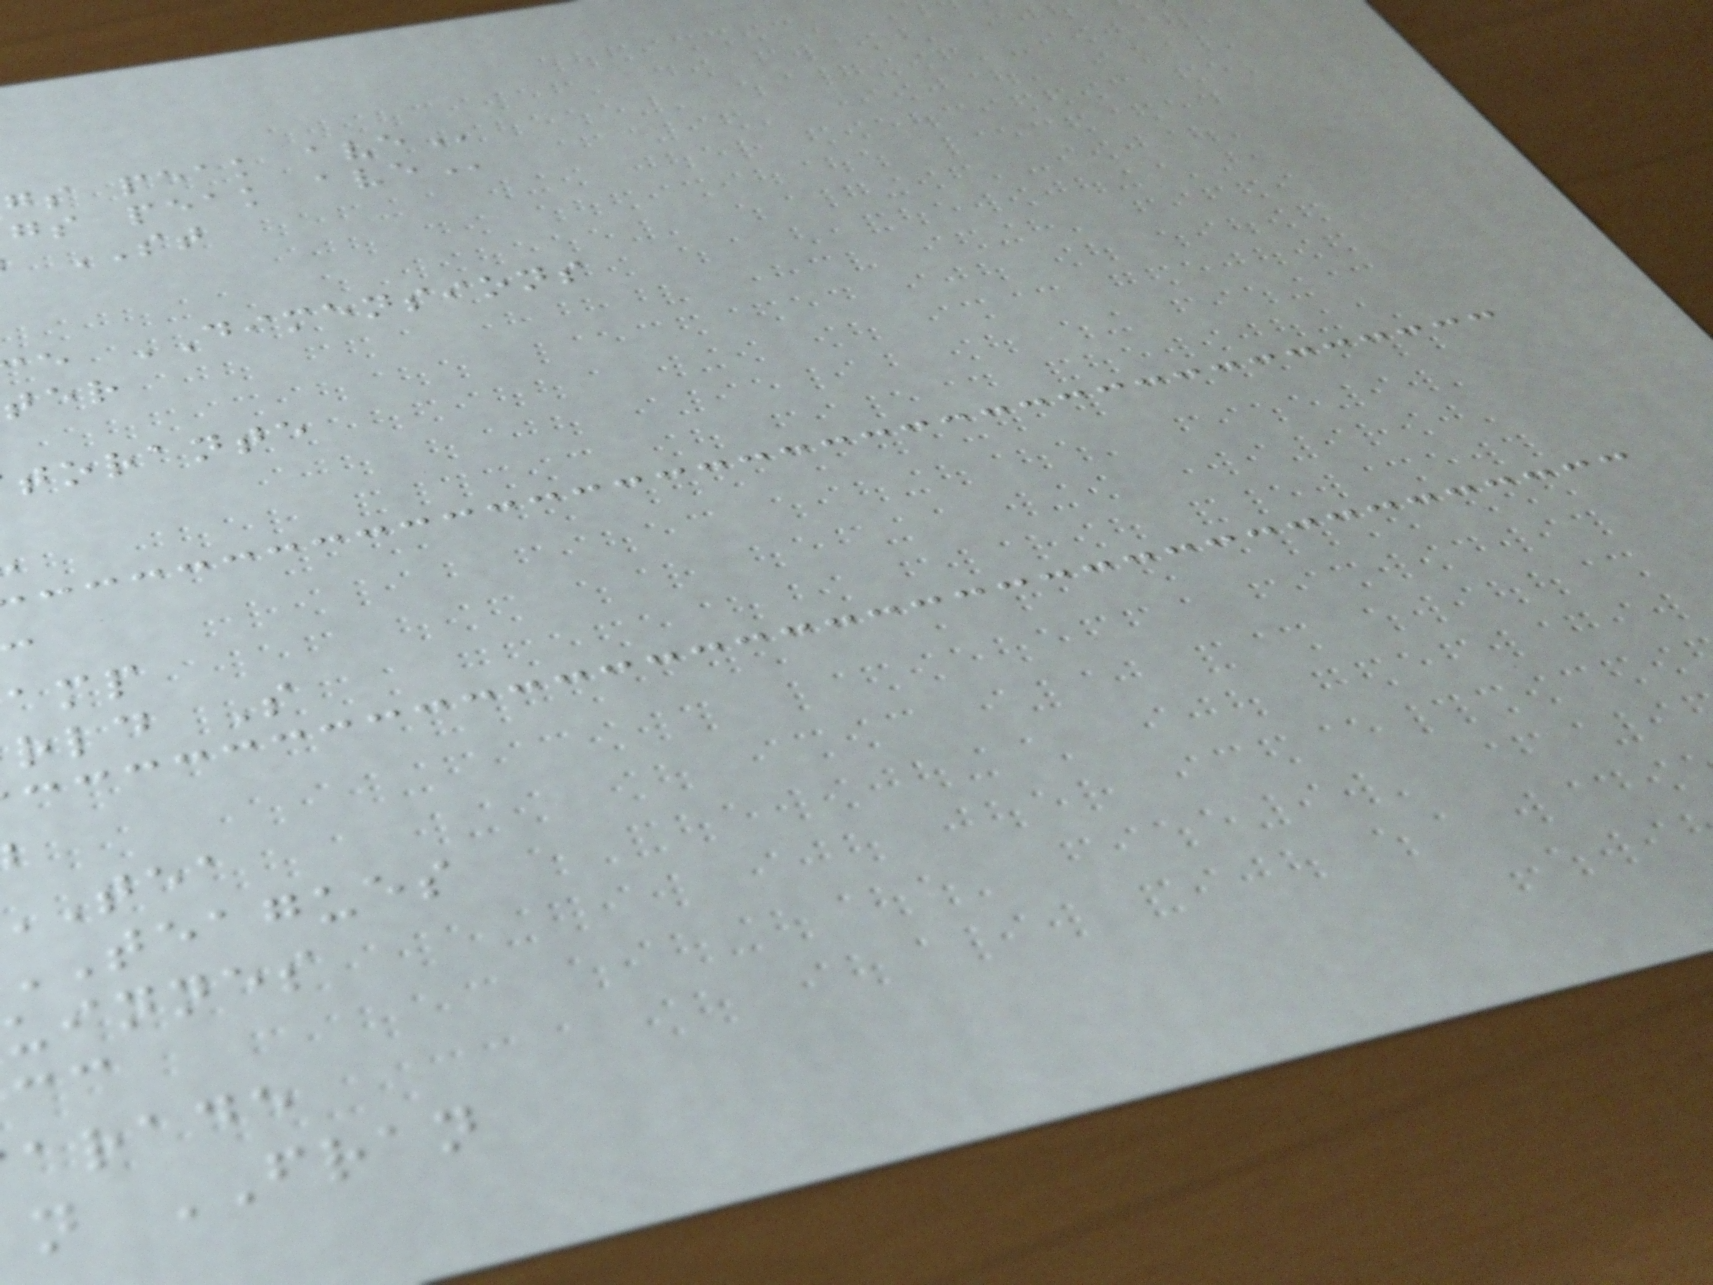gs peak
gs peak
ST
e DIMENSIONS
torante
rld S
teagues
uinnes
arade
n FRAN
